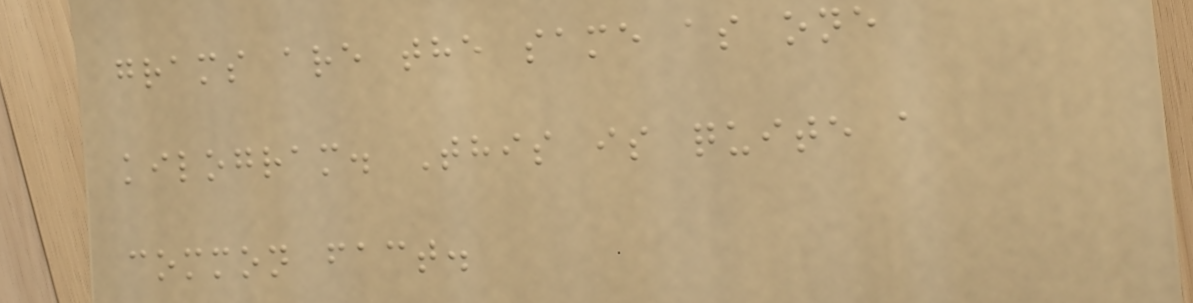grams are the same as one
kilogram. This is quite a
common fact.
